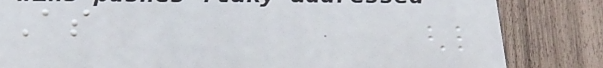As
